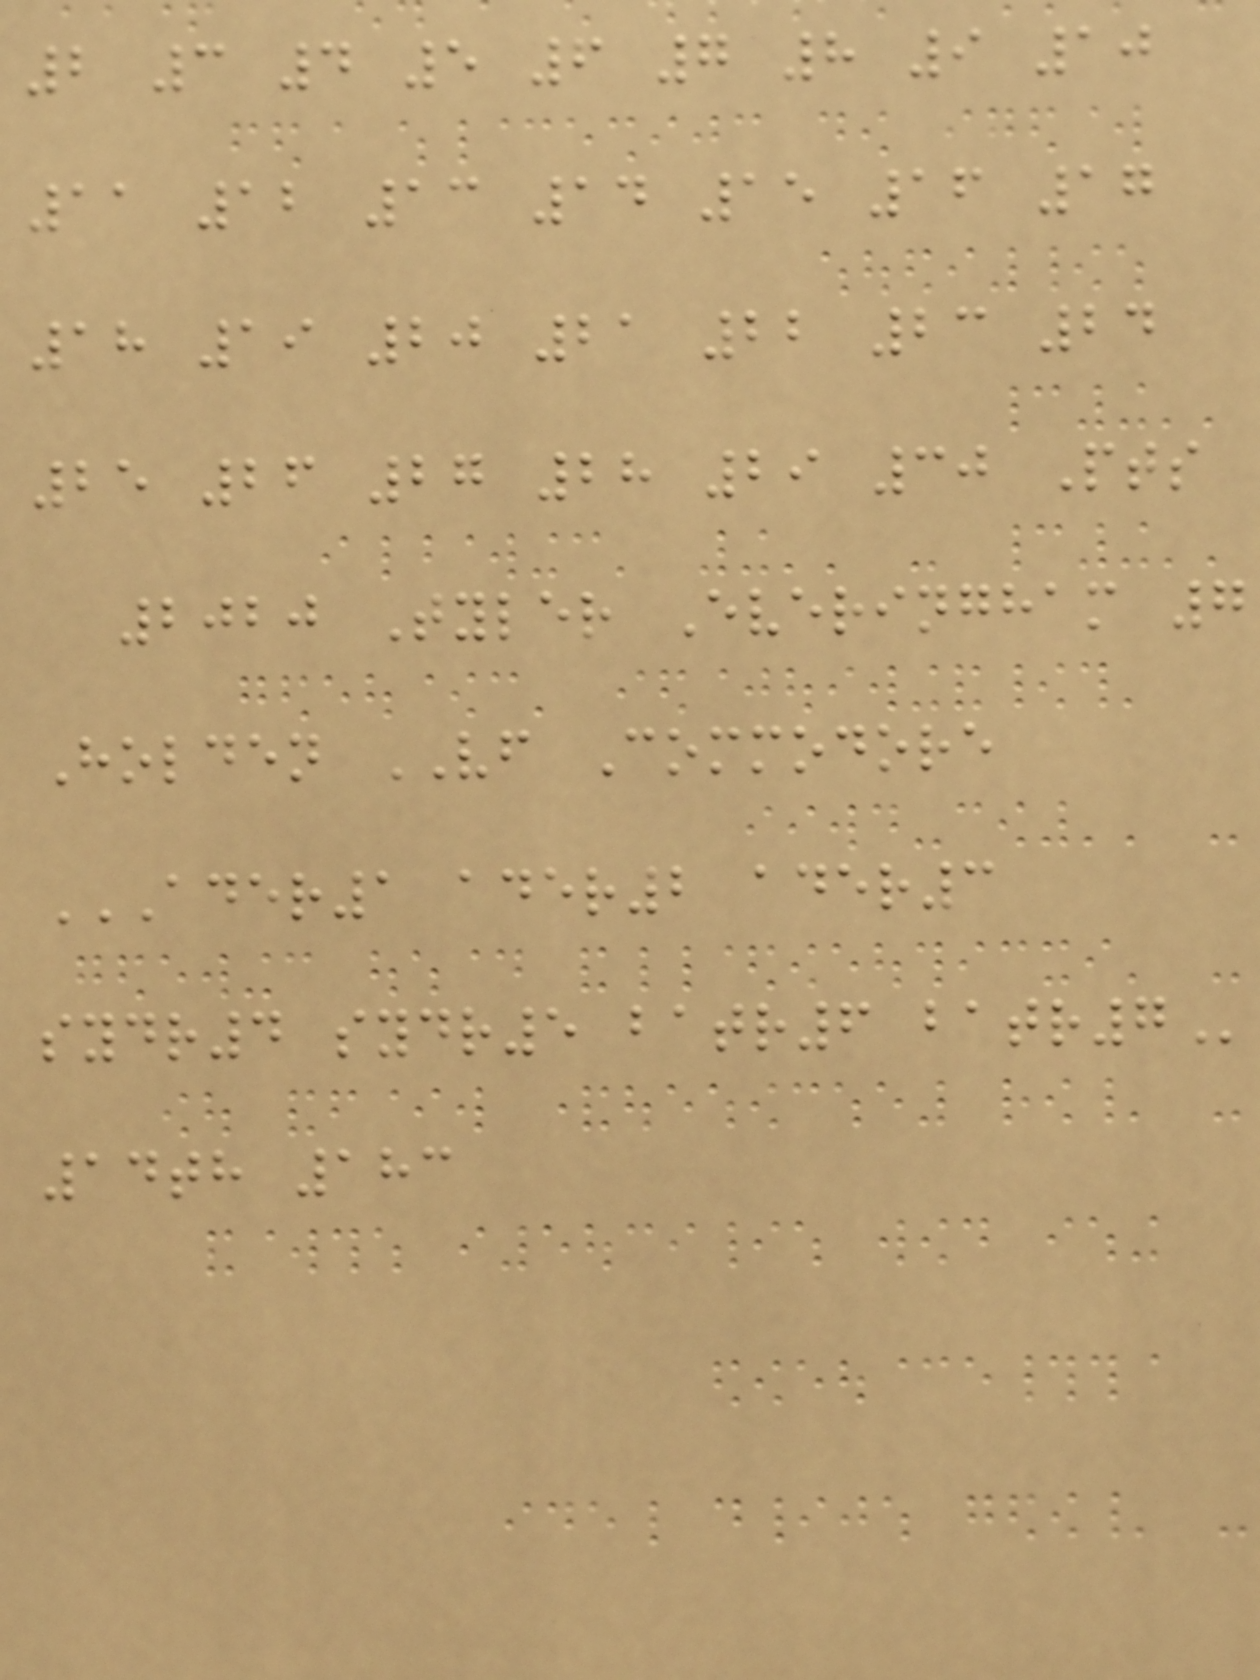2 3 4 5 6 7 8 9 10
11 12 13 14 15 16 17
18 19 20 21 22 23 24
25 26 27 28 29 30 Pts
2020 Tyler Everingham 7
Holden VF Commodore
ADER1 ADER2 ADER3
sydr4 sydr5 batr6
14th 183
